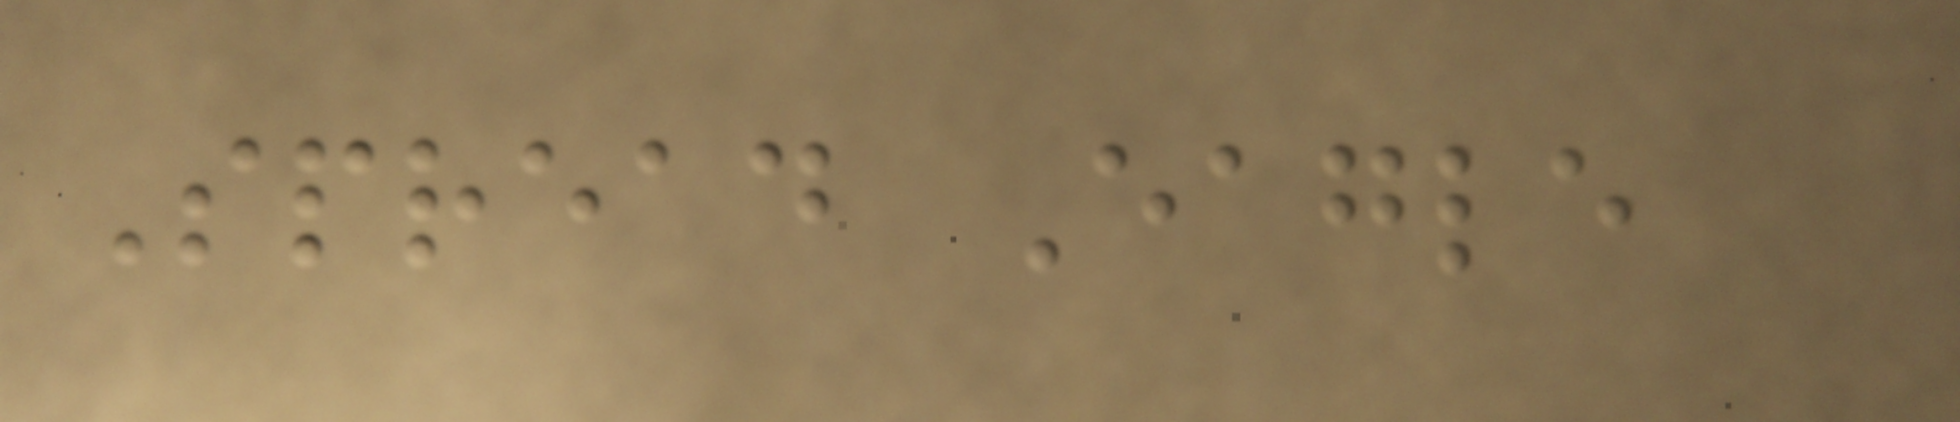Spread Eagle
